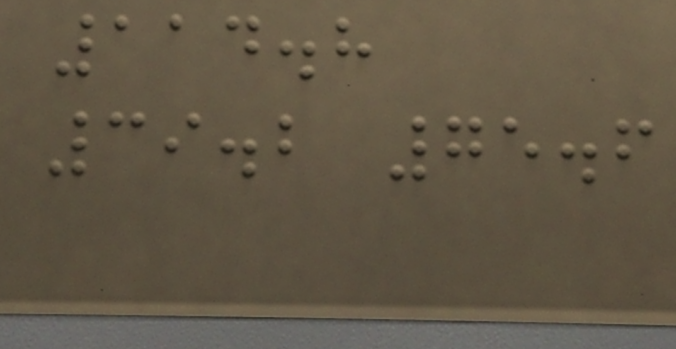114.8
39.2 75.6
